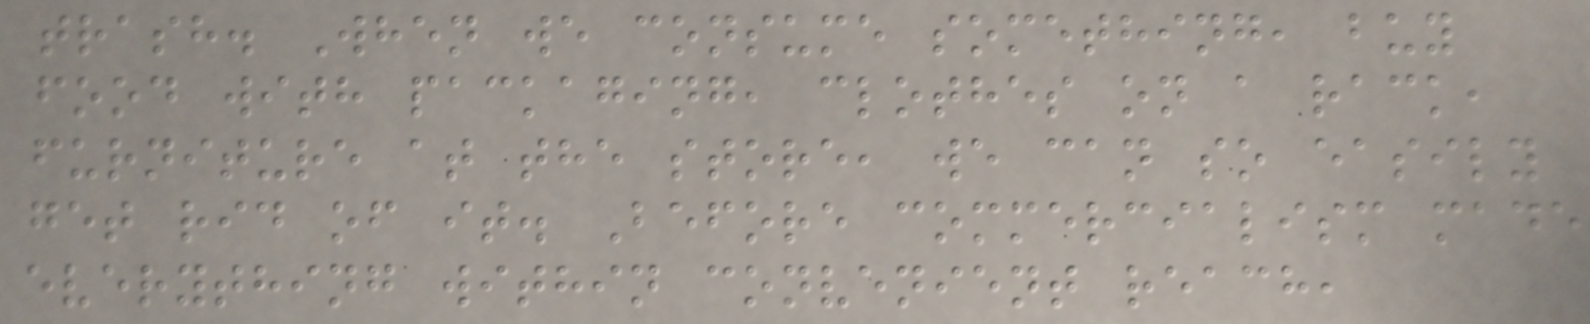trash. When we consume something, buy
food with packaging, clothes on a rack,
furniture at the store, we can so easily
get rid of it. Before commercialism made
everything within convenient reach,
